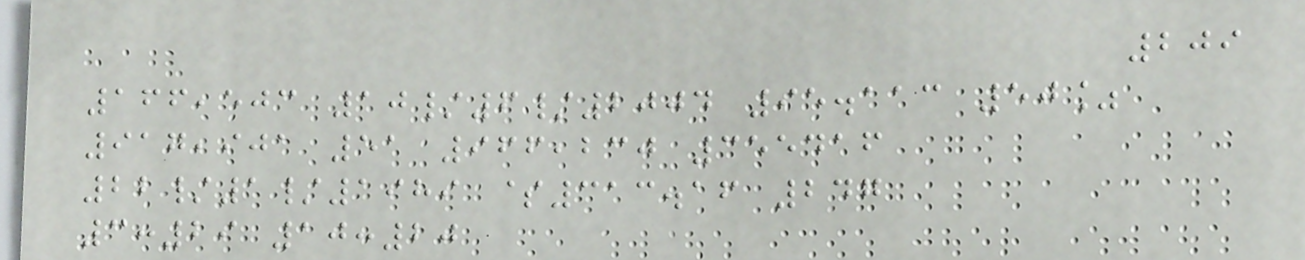209
166,503 10/6/2004 95.113 50%
917,901 51 966,230 355416
22/1/1989 $313.16 247
3:29 10:20
